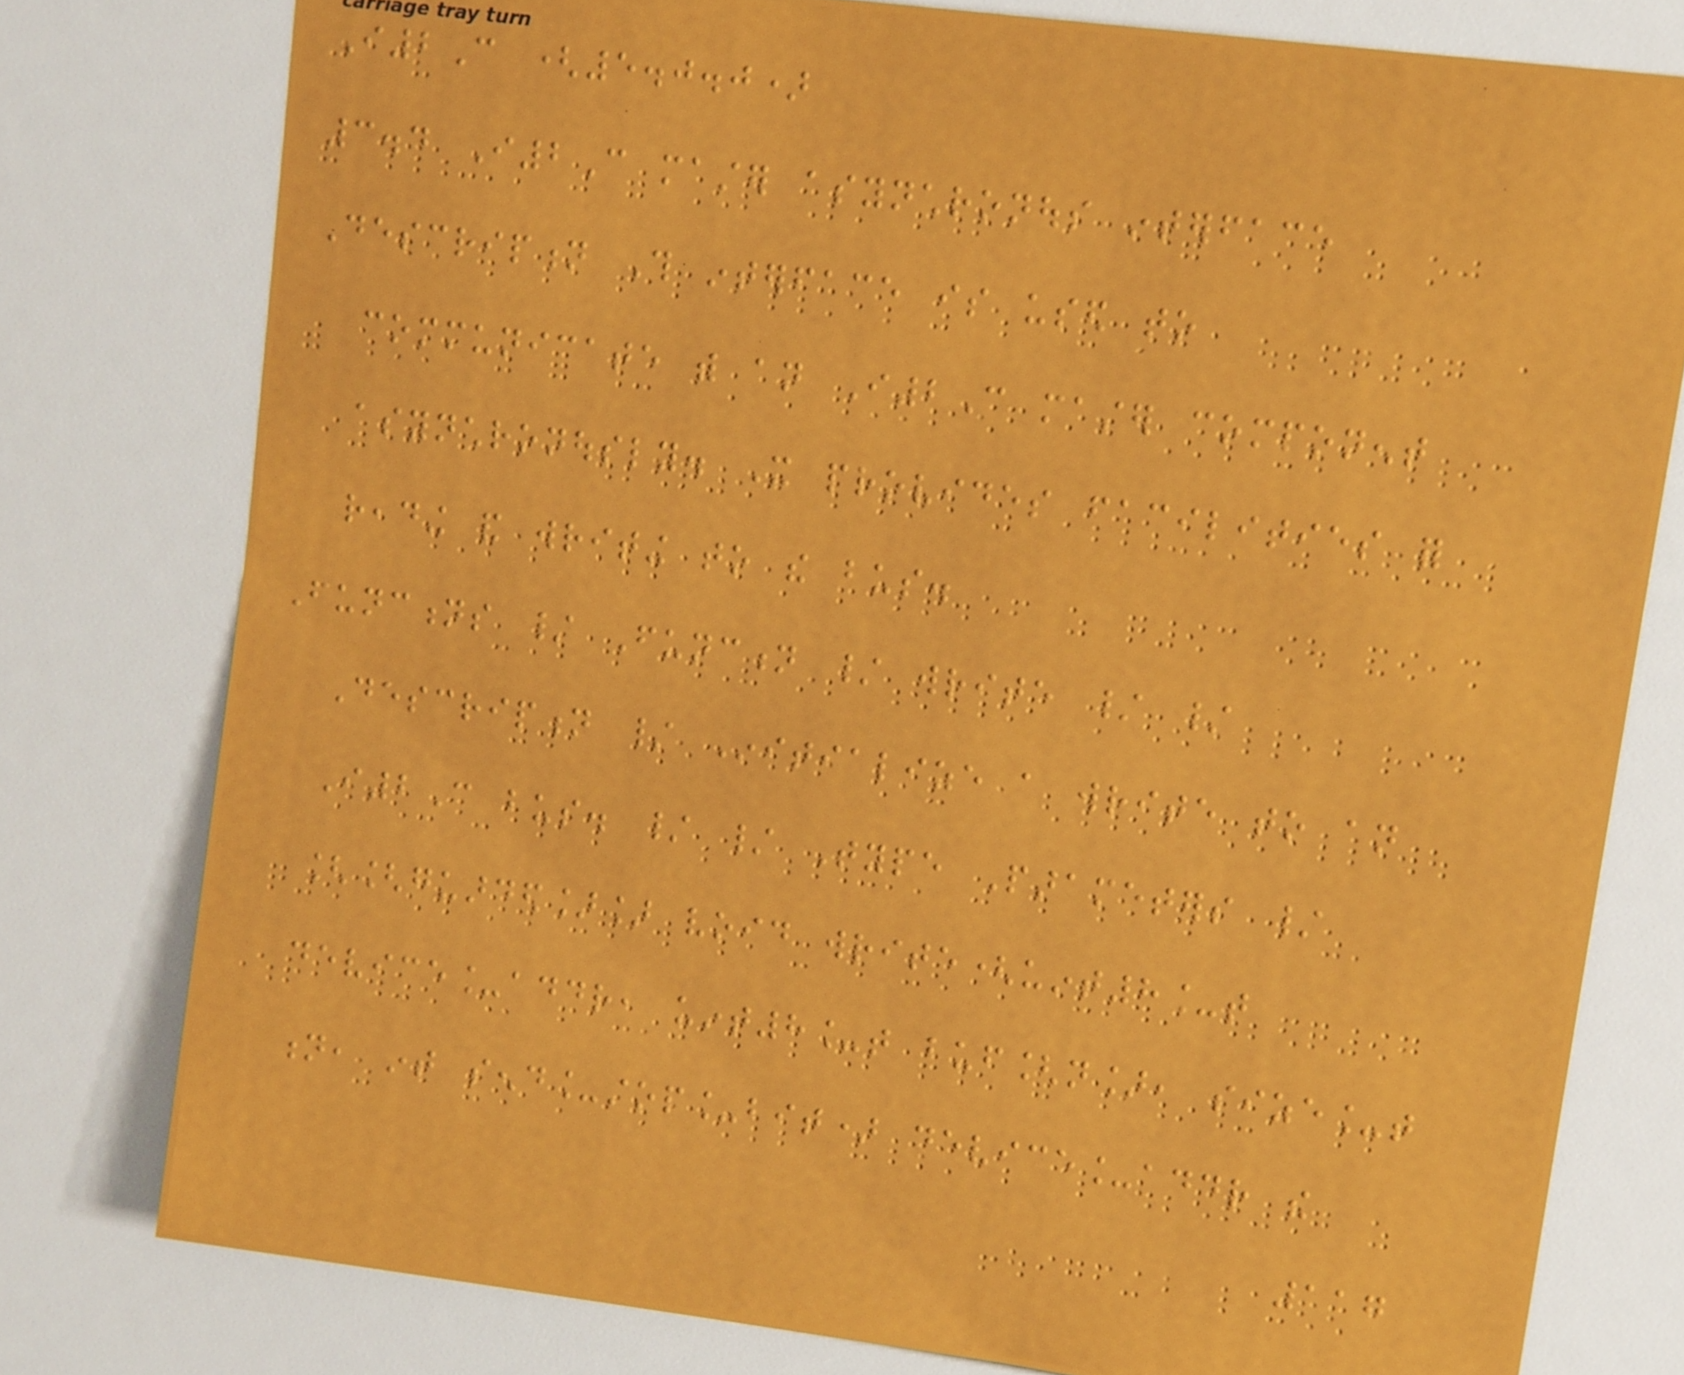I2C (5.0.0)
3.4 I2C master asynchronous interface
Description This interface is used to
communicate with an I2C master component
asynchronously. It provides facilities for
reading and writing to the bus.
Functions / Function / write / /
Description / Initialize a write to an
I2C bus. / / Type Parameters /
[[guarded]] void write(uint8_t
device_addr, uint8_t buf[n], size_t
n, int send_stop_bit) device_addr the
117
